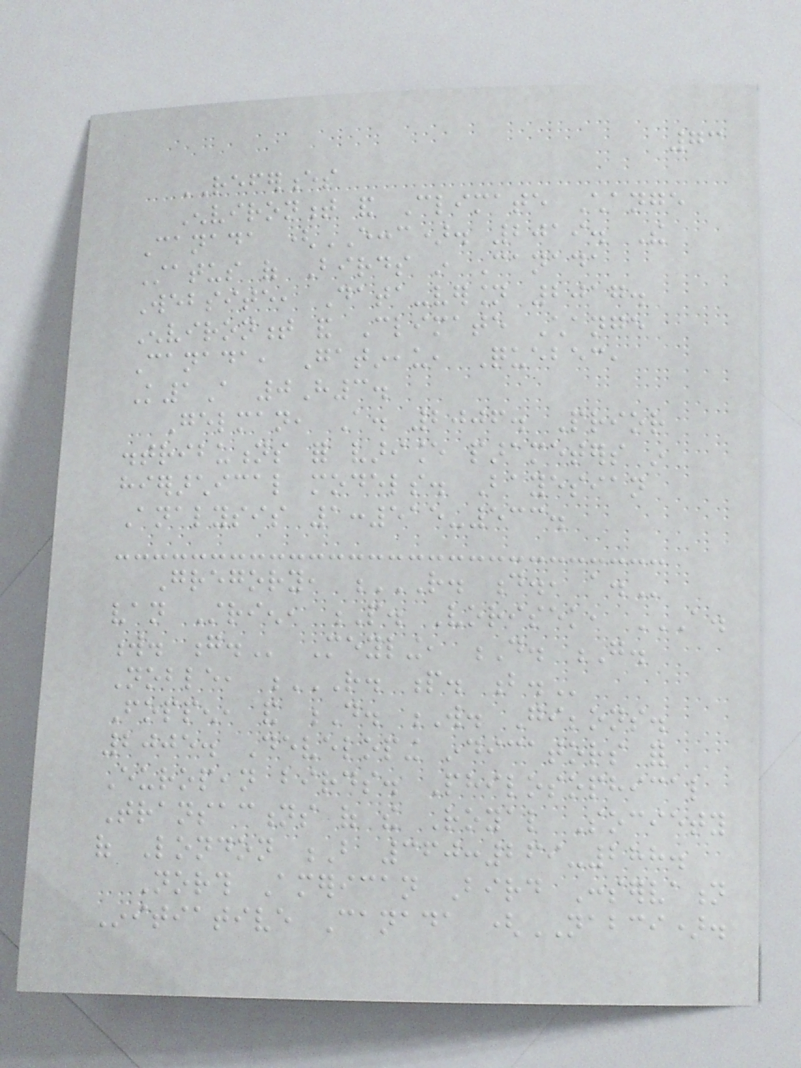73
REFERENCES
Environment and Climate Change
Canada (ECCC). 2019. The
Status of Birds in Canada
Website, Data-version 2017.
Environment and Climate Change
Canada, Gatineau, Quebec,
K1A 0H3.
Gelman, A. 2006. Prior
distributions for variance parameters in
hierarchical models. Bayesian
Analysis 1:515-533.
Gregory, R. D., A.
van Strien, P. Vorisek, A.
W. G. Meyling, D. G.
Noble, R. P. B.
Foppen, and D. W. Gibbons.
2005. Developing indicators for
European birds. Philosophical
Transactions of the Royal Society
of London B 360:269-288.
North American Bird Conservation
Initiative Canada (NABCI).
